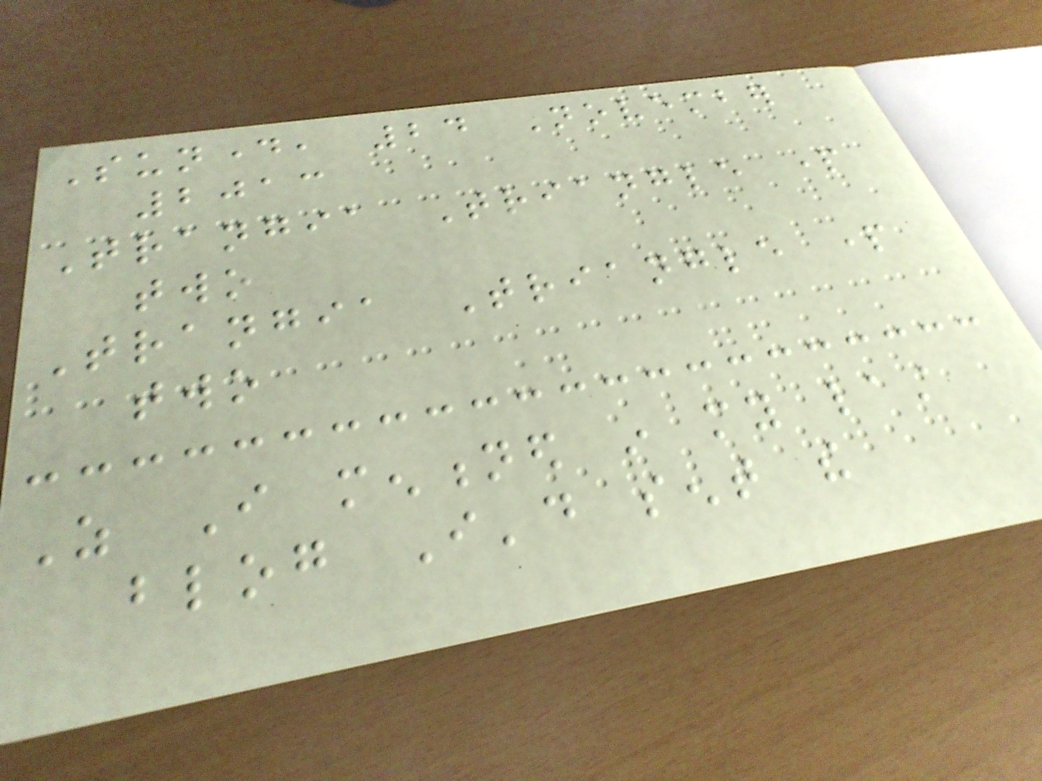Sunday, 24 November
2013
Trangia Triangle part
two
Trangia Triangle part
two
As I mentioned in my last
blog I'd sent the
